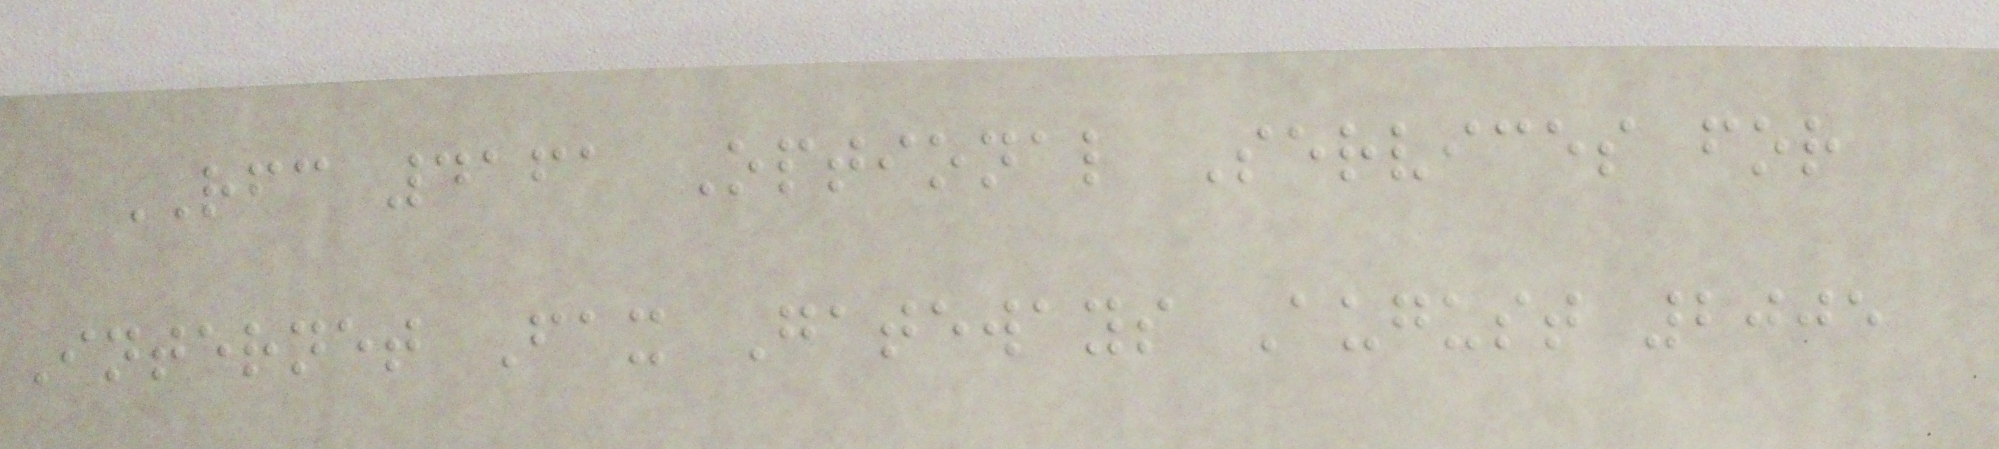RFC 4161 Optional Services for
Internet Fax Gateways August 2005
